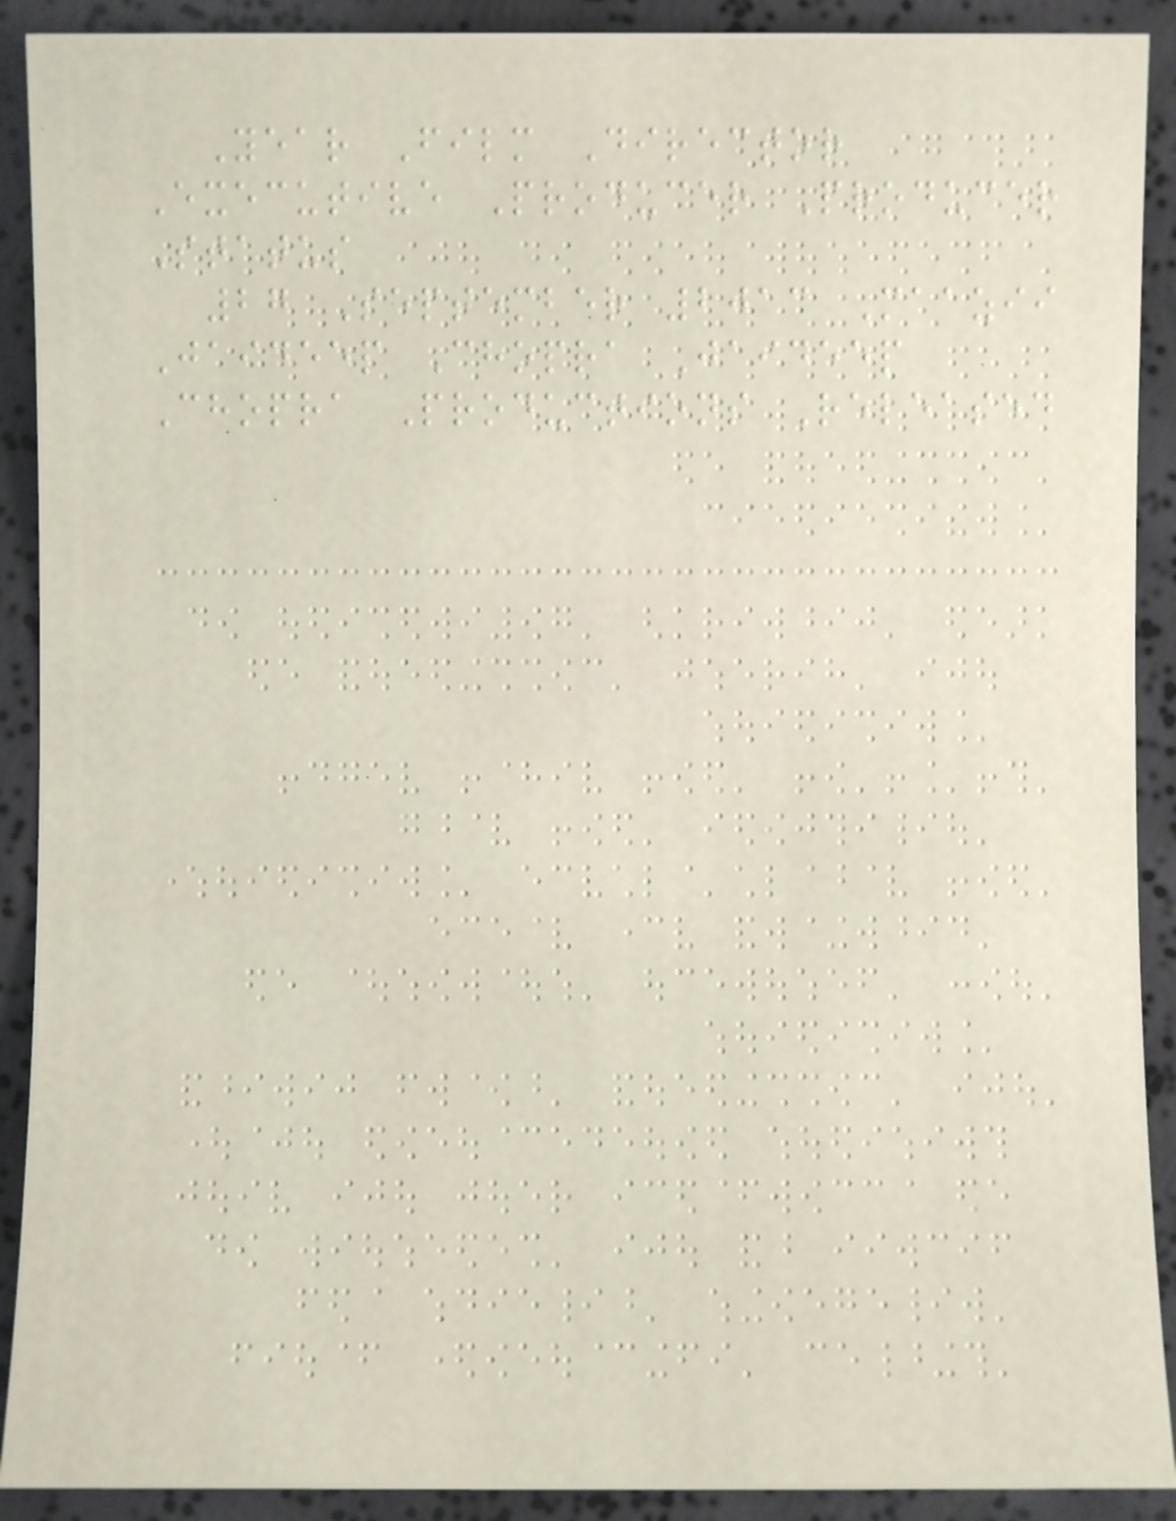Year Film Director
Executive Producer Producer
Status
27 September 2013 Maazii
Jaideep Chopra Jaideep
Chopra Productions Released
